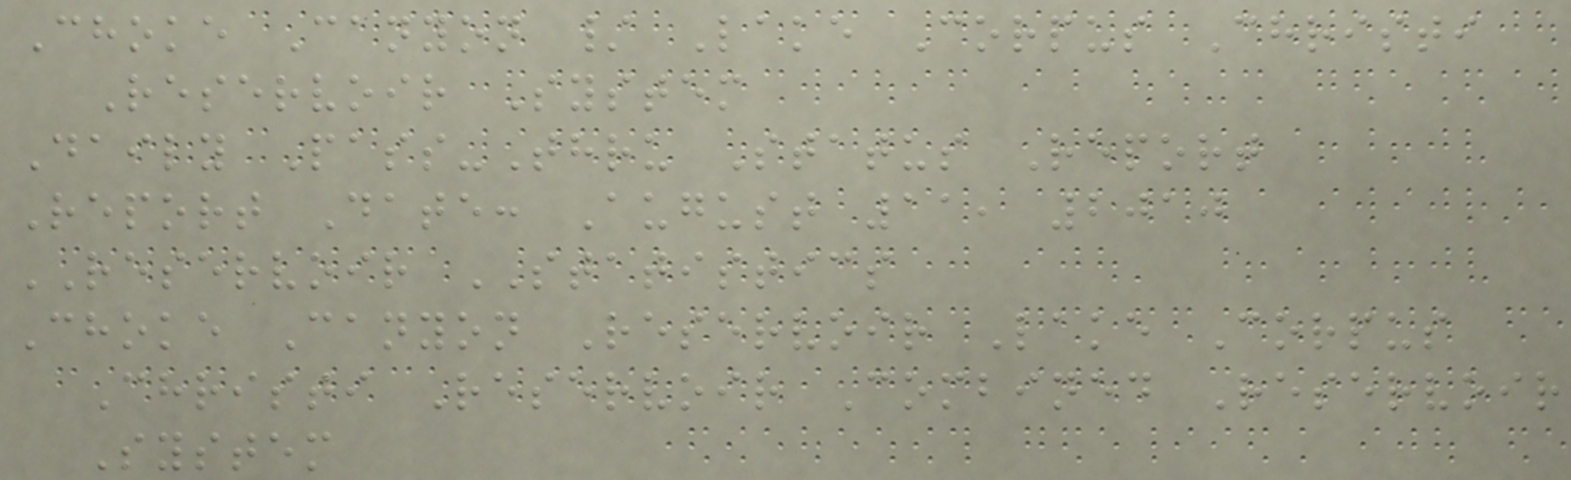Choke Canyon / Lake Corpus Christi
Reservoir System
Daily Pass-Thru Status Report
Report Date: August 11, 2010
RESERVOIR STATISTICS
Choke Canyon Reservoir Lake Corpus
Christi Reservoir Combined Reservoir
System
